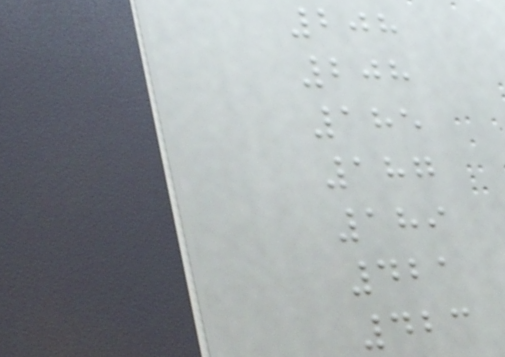208
208
185
187
189
421
423
